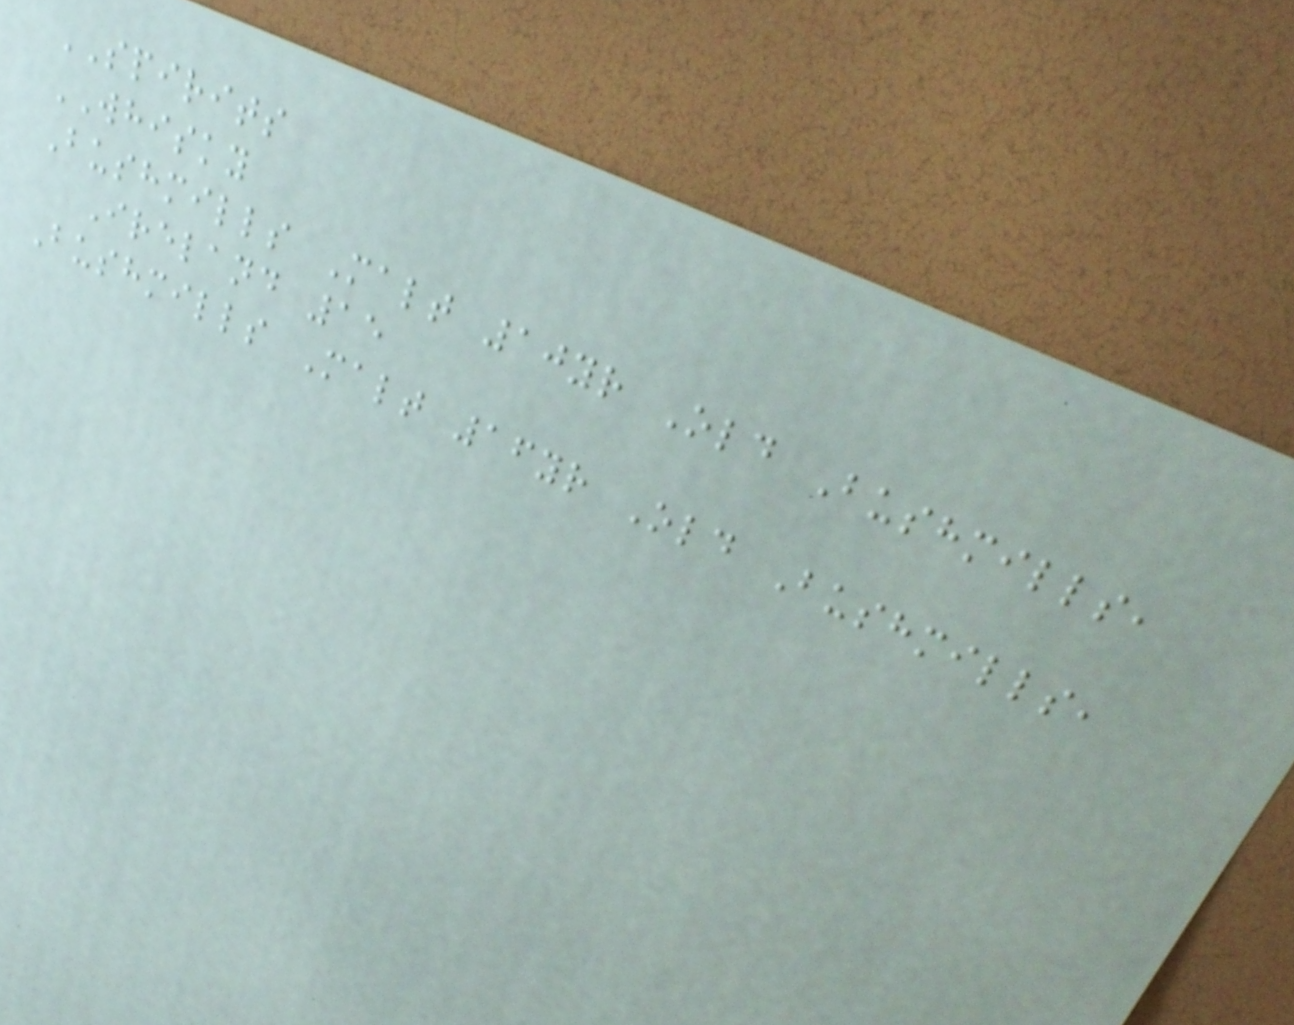SPIRITS
WHISKY
Bushmills Malt 10yr Old Bushmills,
Ireland 15
Bushmills Malt 16yr Old Bushmills,
